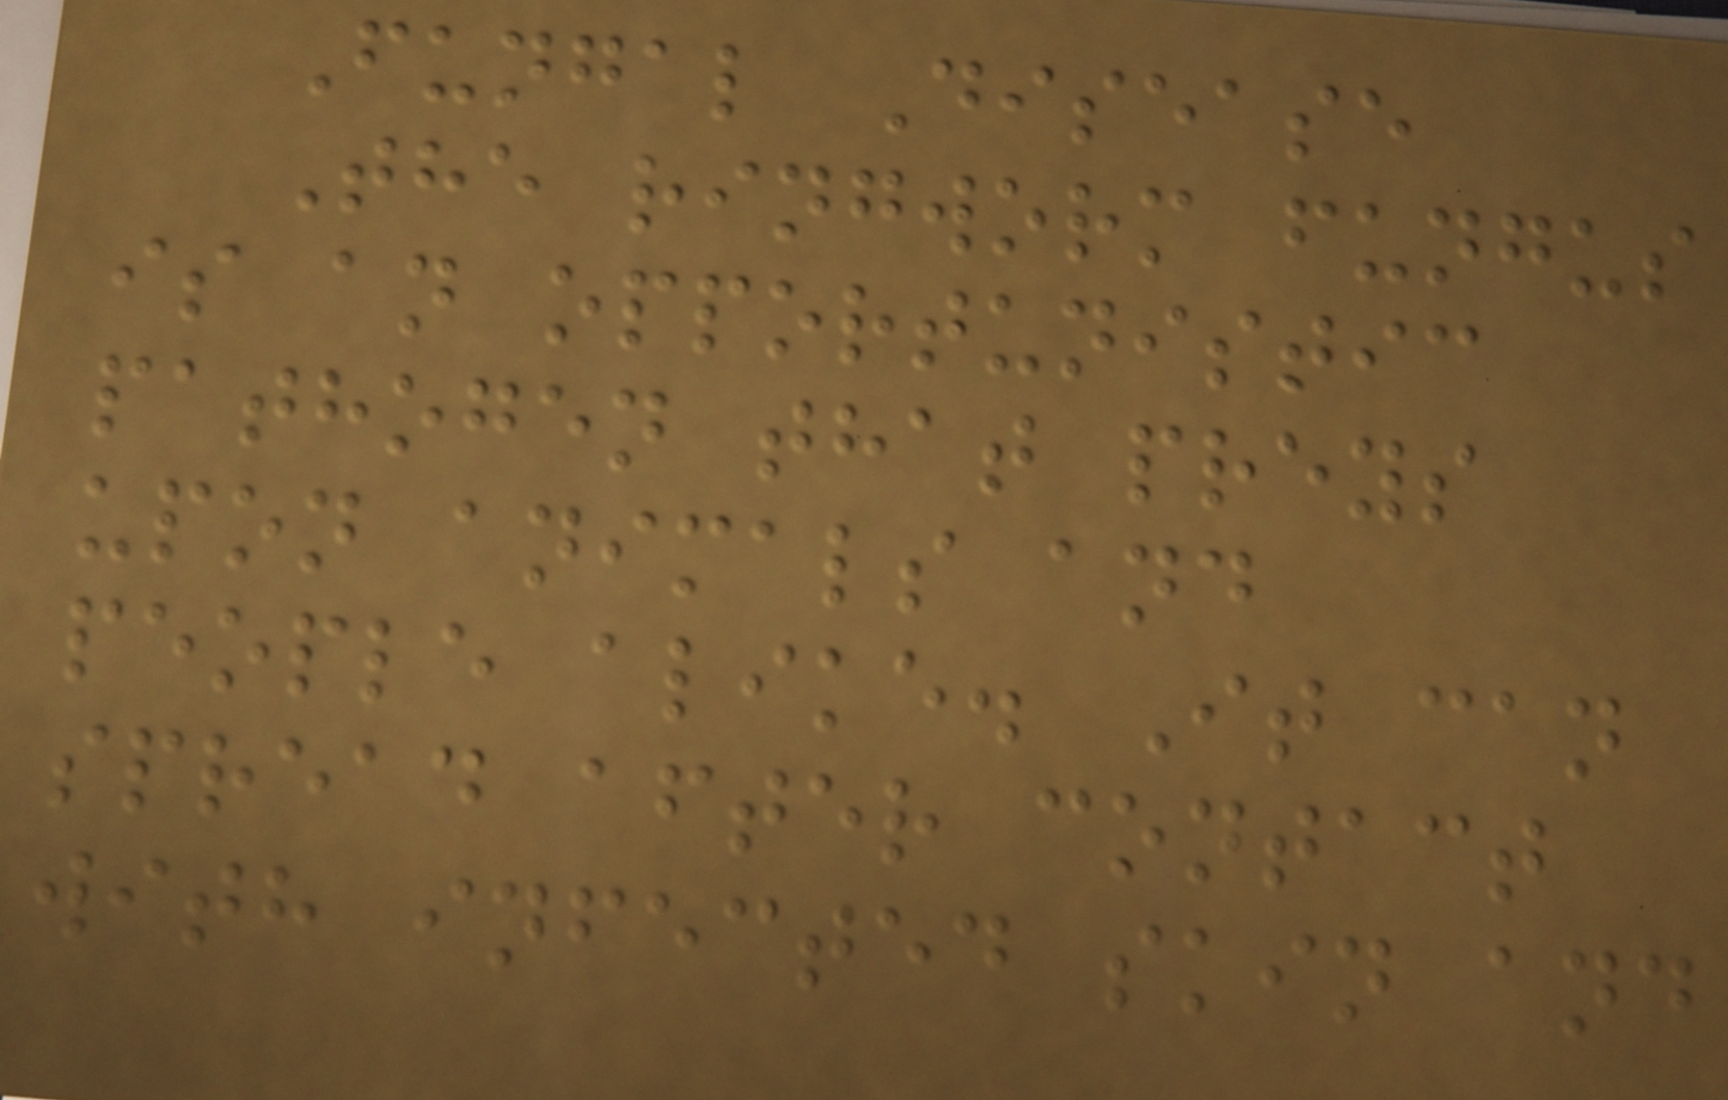Fungal Disease
The ringworm fungus
is an opportunistic
pathogen that preys
upon animals and
people alike. It can
spread after contact
with infected skin and
